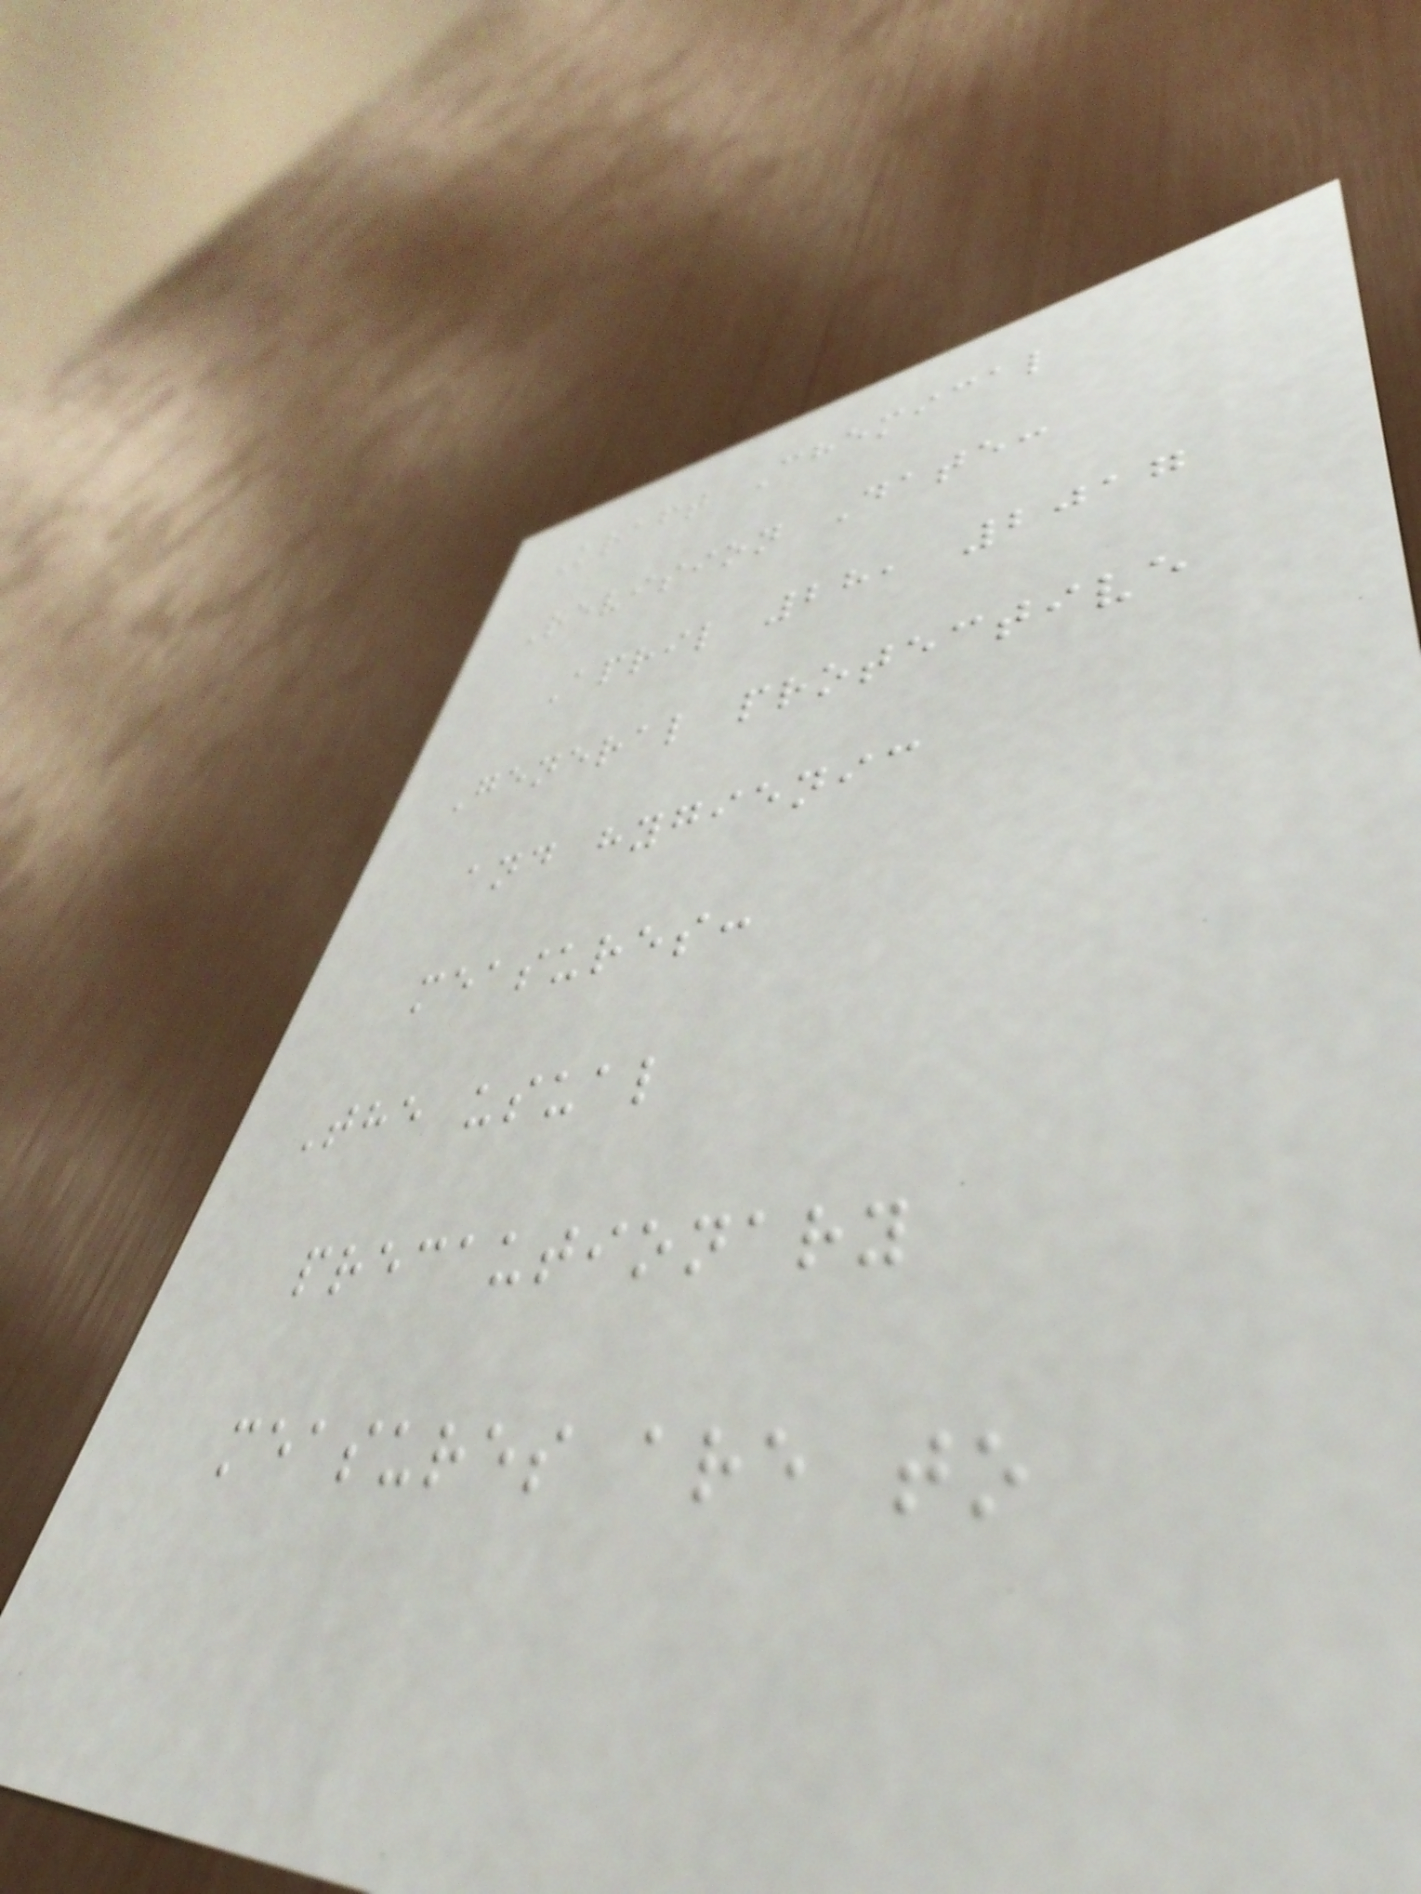Kraft Chemical
Revision Date:
April 28, 2017
General protective
and hygienic
measures:
The usual
precautionary
measures are to
